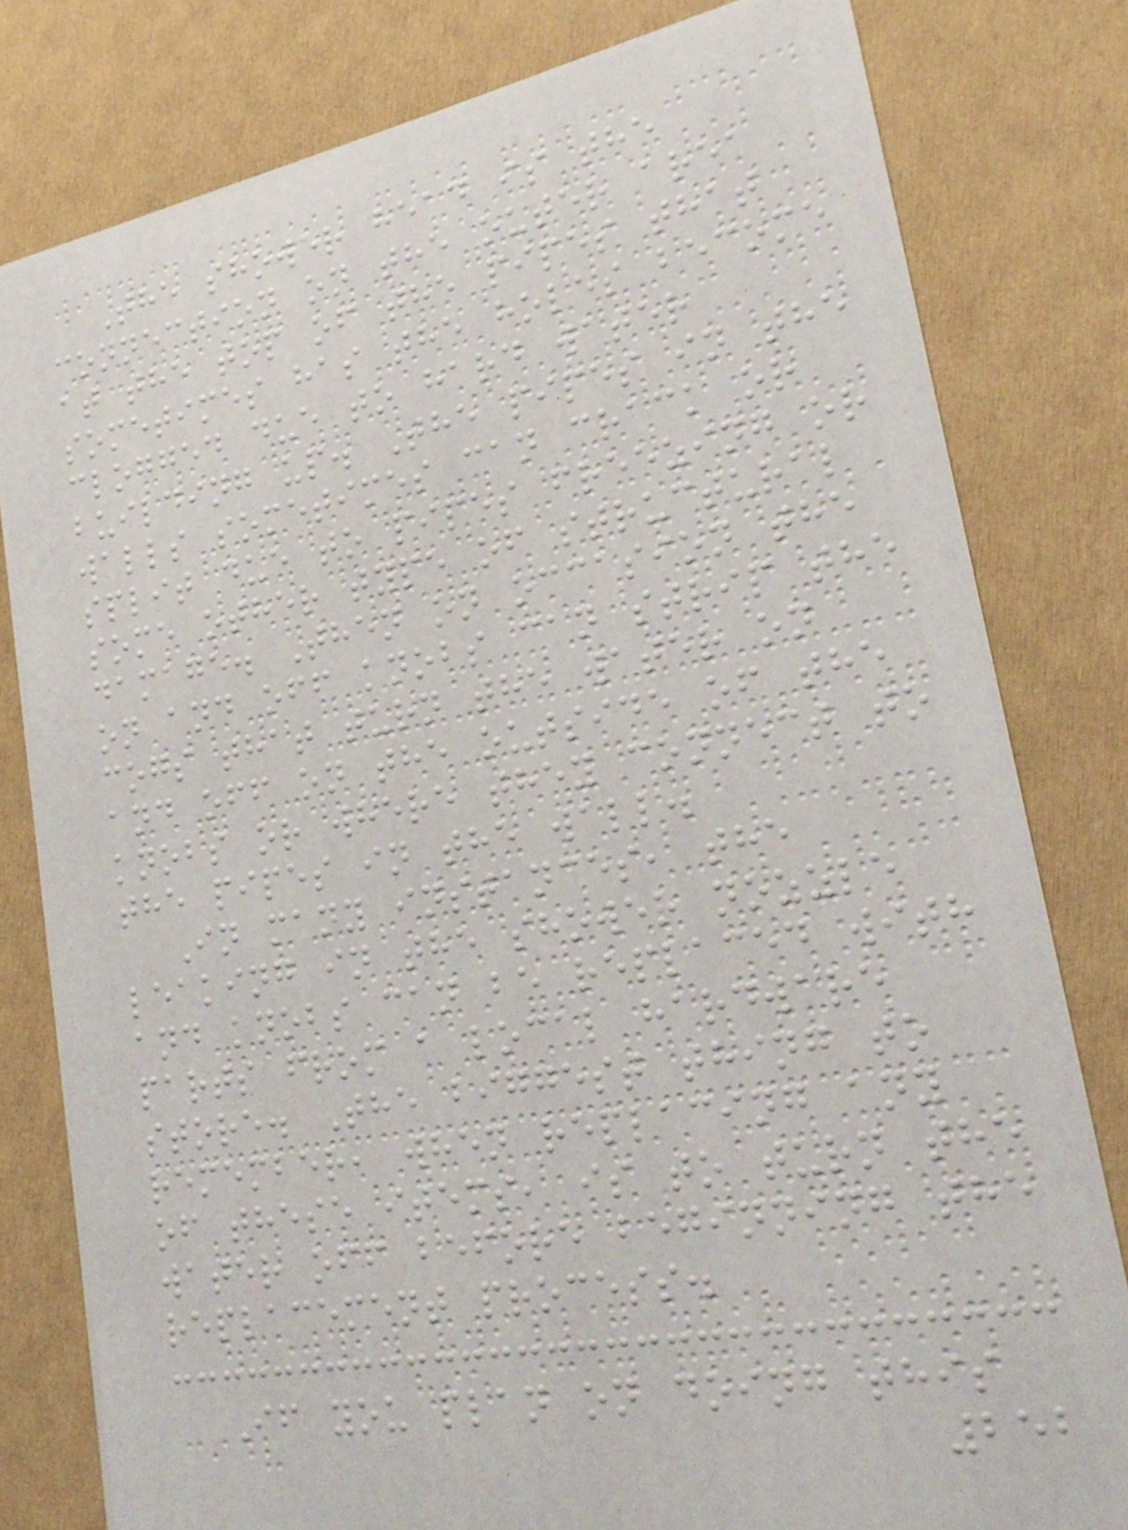The shower head is the
connection on the outer area
at the top of the pipes that
sometimes has the holes become
clogged due to hard water
building up. The pipes in the
walls sometimes can crack or
split due to pipes freezing or
some other type of structural
damage. Then on occasion the
on and off knobs can strip the
cogs that turn the water on
and off on the outside of the
knobs or where they connect to
the pipes in the wall.
In many instances, the
leaking in the shower nozzle
and knobs can be replaced with
parts from a local hardware
store. The biggest thing to
remember, when replacing any
of these items, is to turn the
water off before beginning the
replacement process.
If you plan on doing this
252
